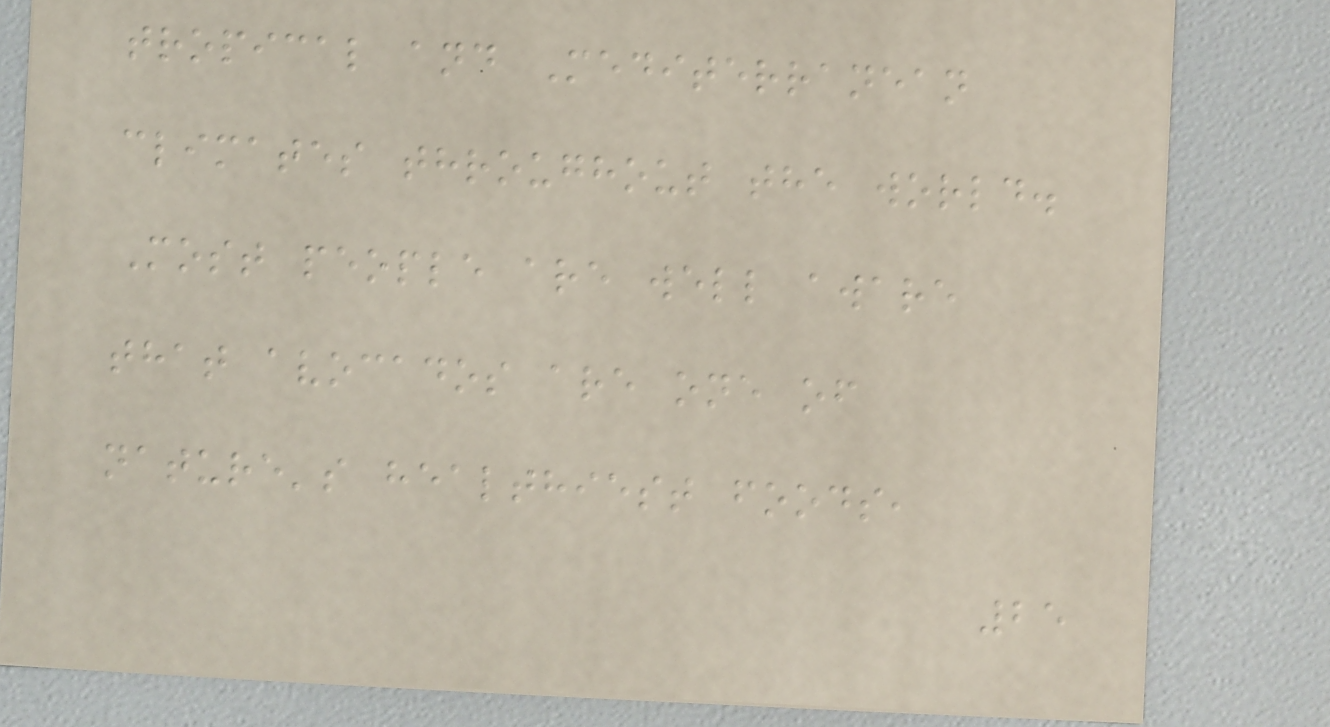tropical and Mediterranean
climates throughout the world.
Most people are well aware
that avocados are one of
nature's healthiest foods,
25
